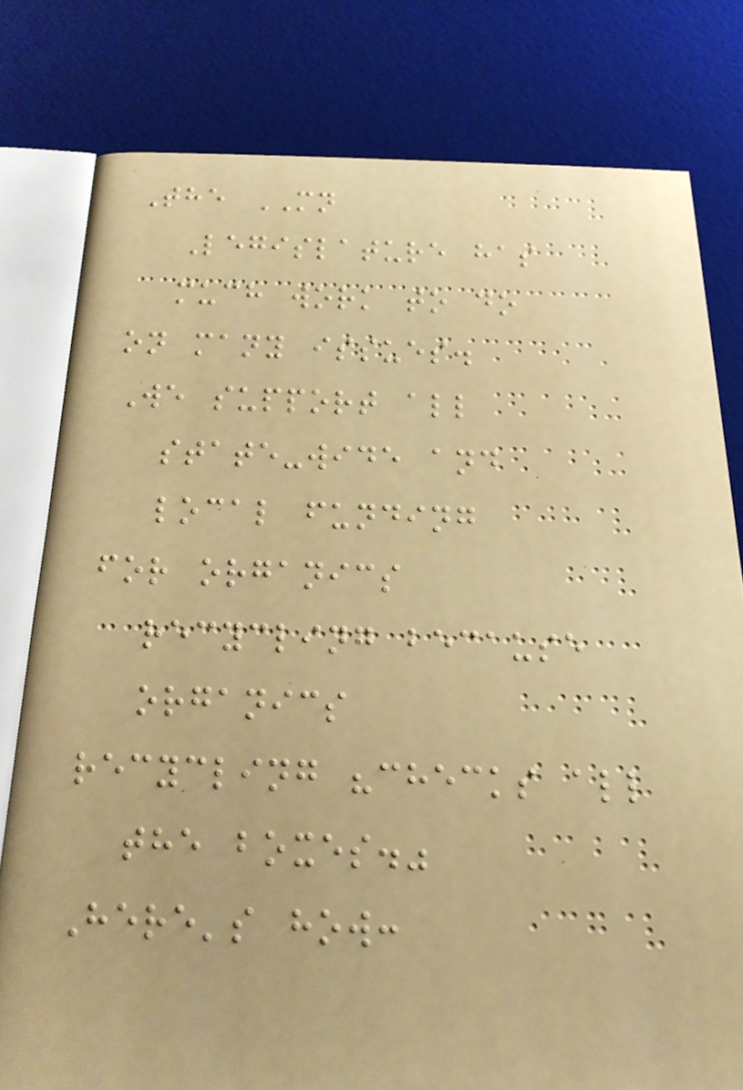The MN
Legislature has
much work to do
on many issues.
We support all
state-wide and
local funding
for organics
recycling because
organics
recycling "checks all
the boxes."
Here's how:
